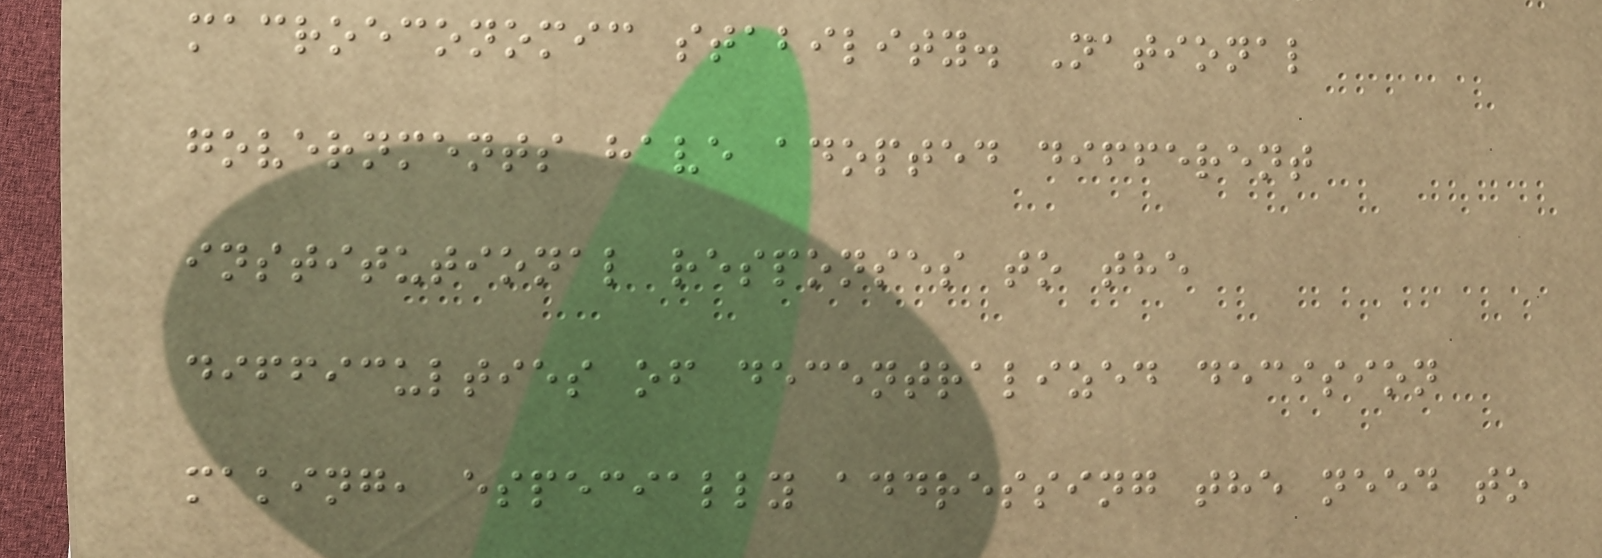macroeconomic stability. National
governments have adopted different
institutional responses to the
difficulties of decentralized decision
making, especially addressing the need to
